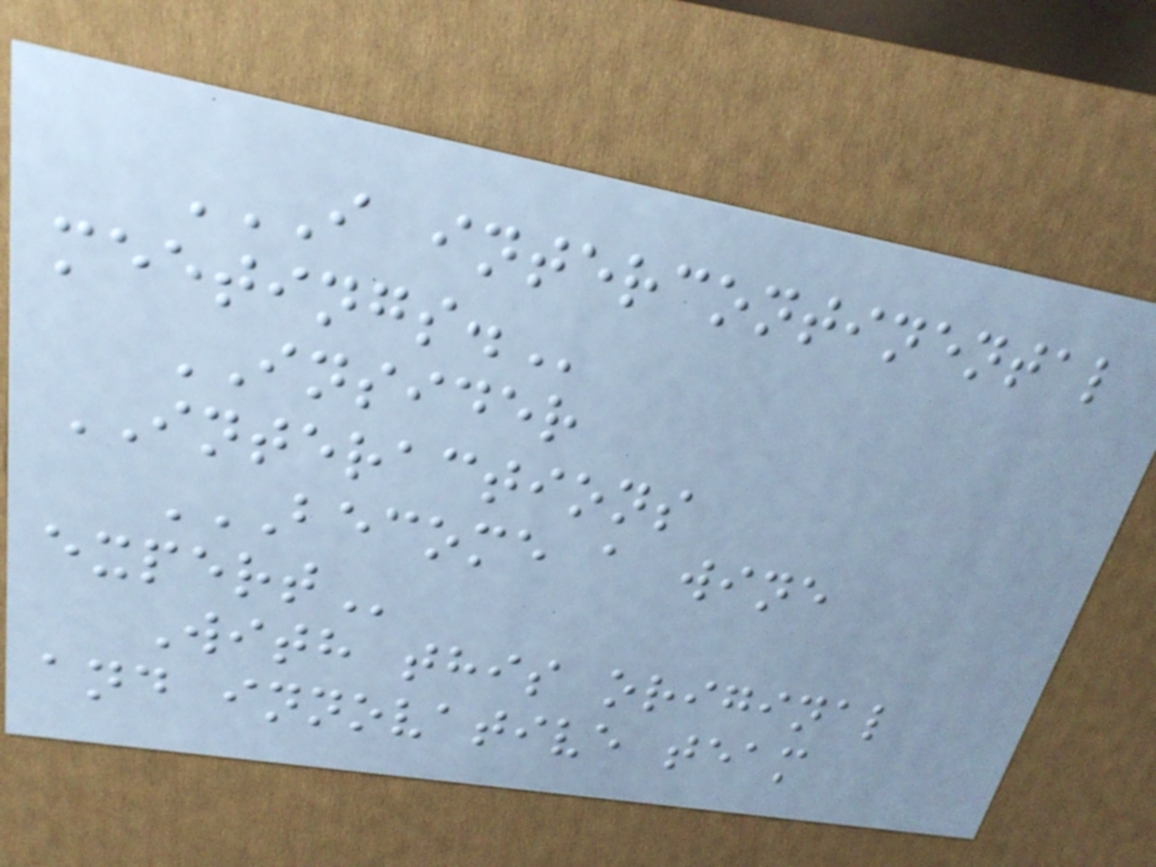I INTERCONTINENTAL
MEETINGS.
INSIDER
INTERACTIONS
BECOME A WINE
EXPERT
With this original
and innovative team
